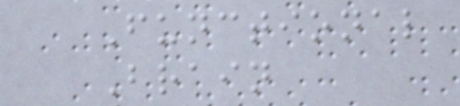Functional
Brain
